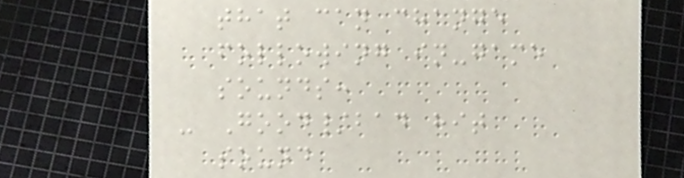that can change
following in-game
sounds:
- Good/bad hit
sound
